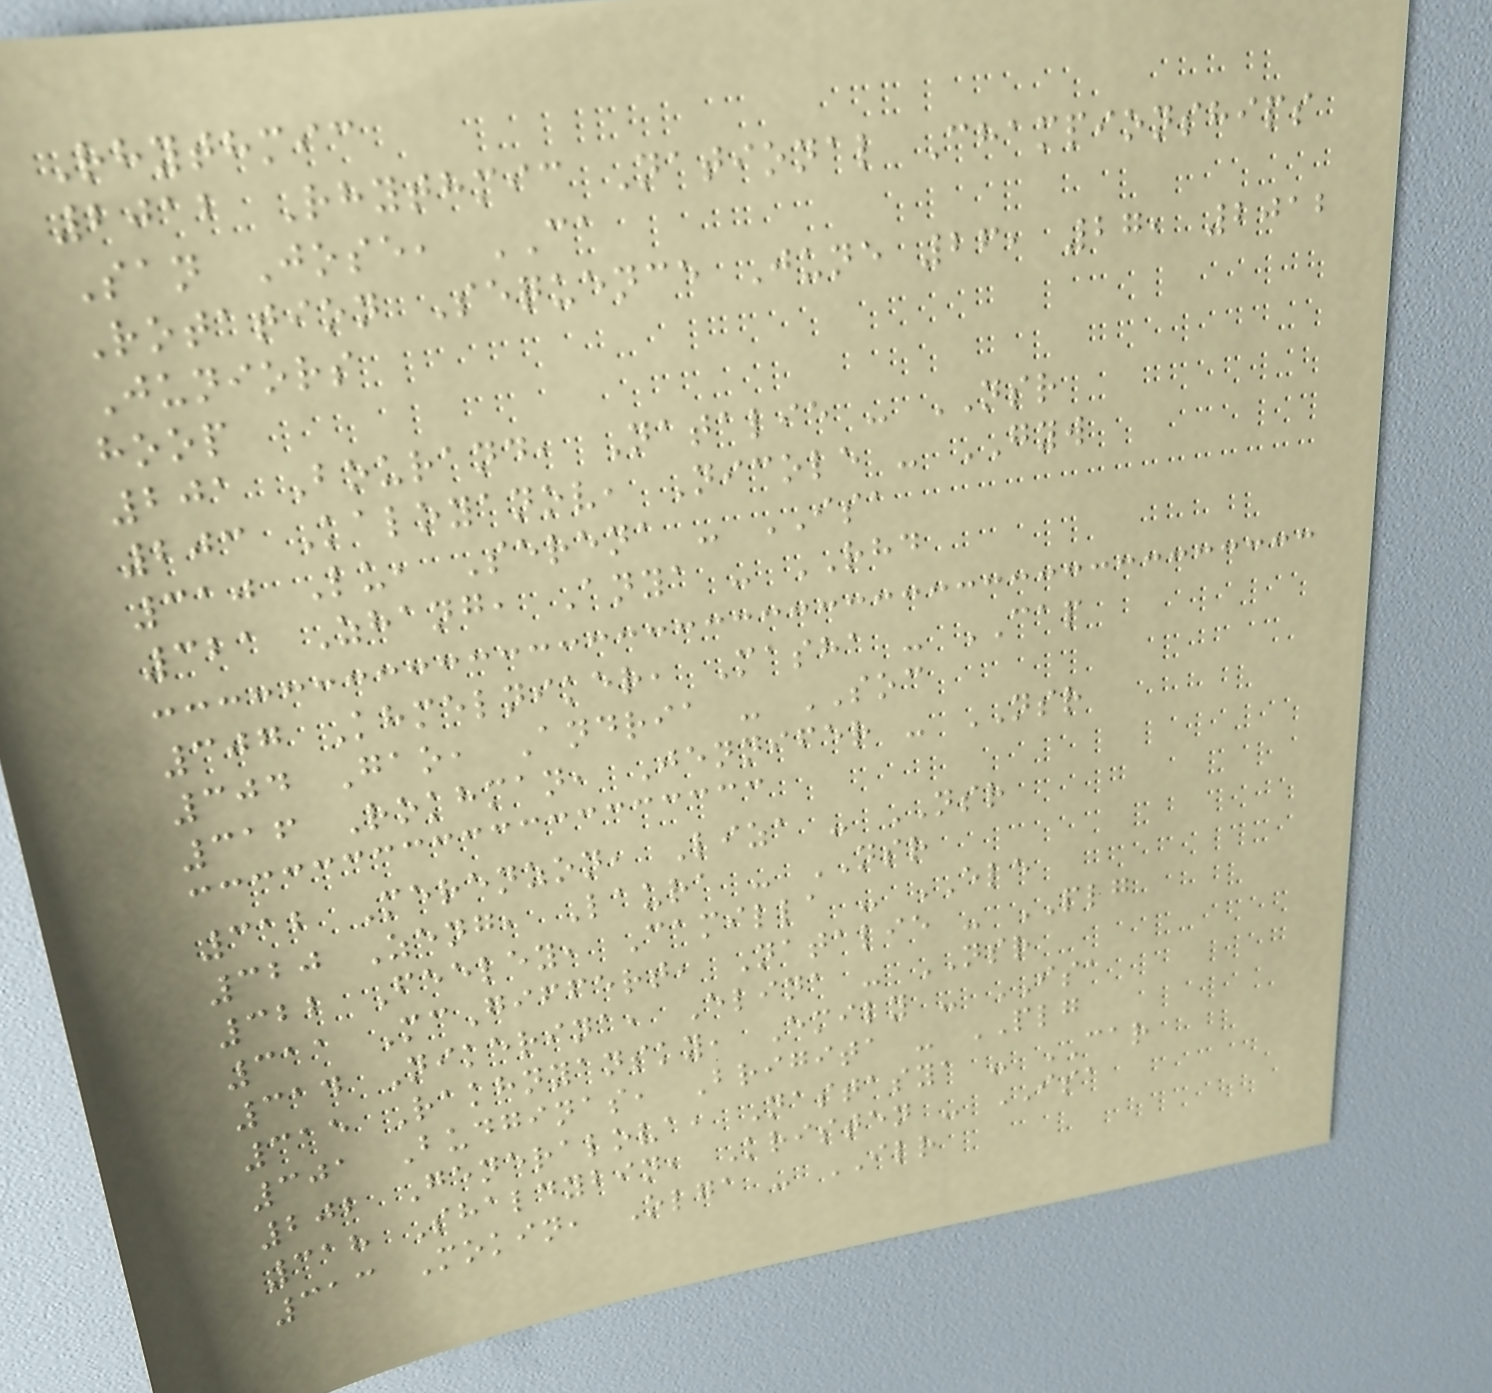Rhythmic
2012 Rhythmic National Championships
San Jose, CA
Rotation Sequence June 26, 27, 2012
Juniors
hoop
201 Bourand, Natalie - NSR
203 Kaloyanov, Nicole - GYW
310 Lu, Serena - ISA
321 Zhang, Anya - RHD
307 Khmelniker, Masha - CAP
304 Gao, Andria - SOC
316 Rokhman, Jennifer - NSR
312 Merenzon, Liza - NSR
320 Zeng, Laura - NSR
322 Feeley, Camilla - ELE
311 McGiffert, Natalie - PLG
314 Nikerina, Elina - NSR
315 Rakhnyansky, Emily - ISA
301 Budginas, Brigita - PLG
202 Generalova, Nastasya - CAR
318 Shaldybin, Kristen - ISA
313 Mokin, Olga - ILR
